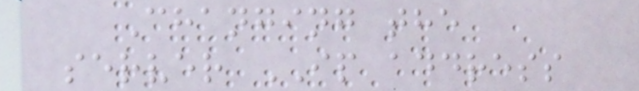Changing the
server IP address
